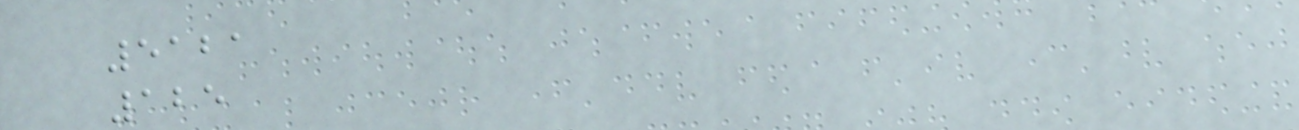5121
125
